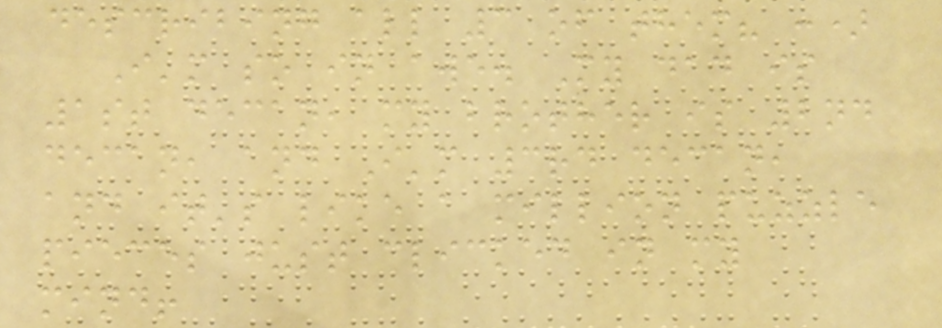describing all 3 of them? :)
I'm so in awe. My dad is
1st decan, my brother is 2nd
decan, and I'm 3rd decan,
and it's like a million puzzle
pieces just clicked in my
mind!
